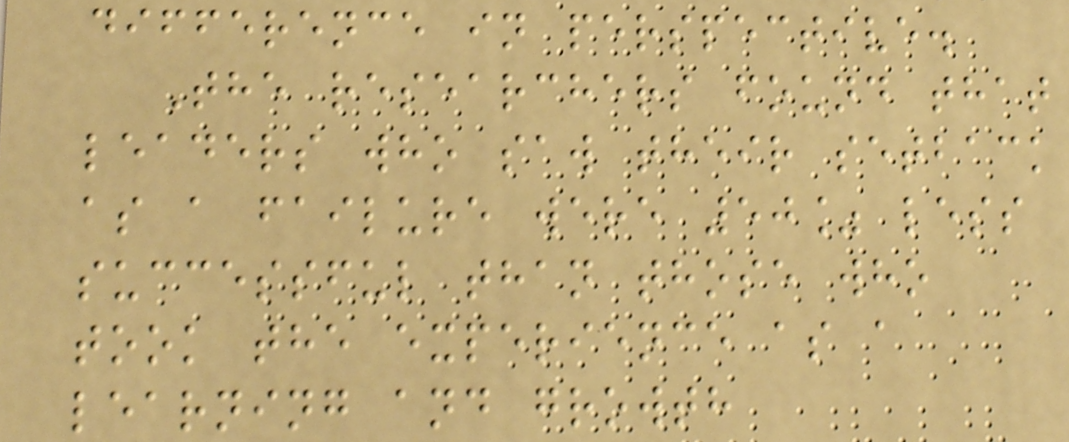difference in perspective.
The researchers found that
leaders who saw their setback
as a failure were 50% less
successful than those who
took the experience as a
learning and growth
